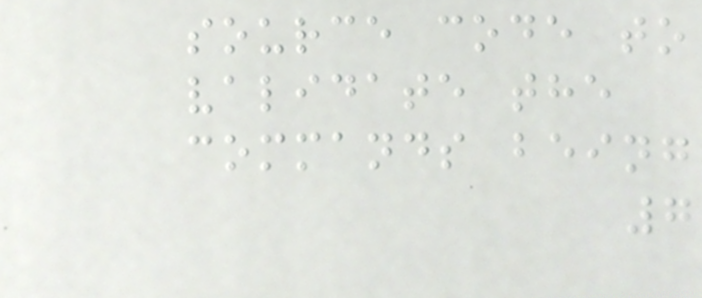source code to
validate the
commands being
7
